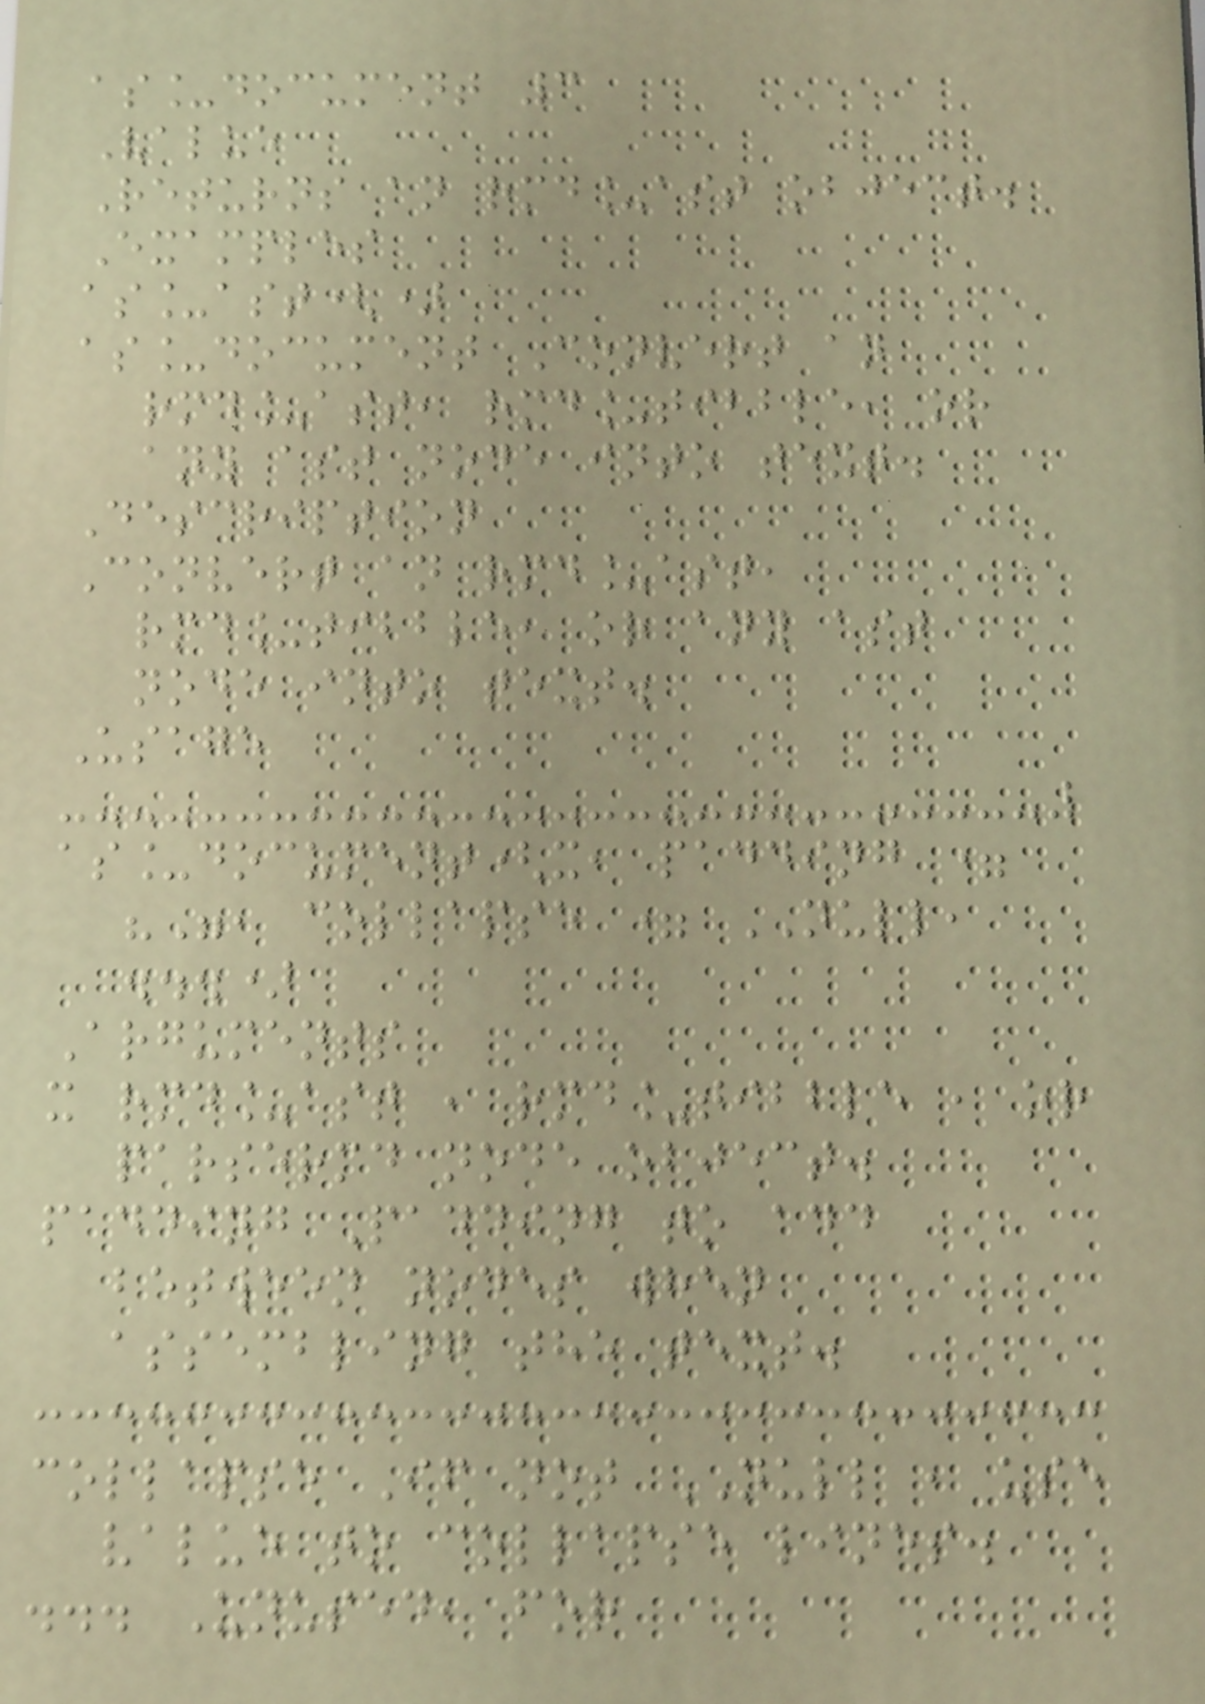as_document 3
Value
Returns an rmd_ast object.
Examples
as_ast()
as_document Convert an
rmd_ast, rmd_tibble, or
any ast node into text.
Description
Convert an rmd_ast,
rmd_tibble, or any ast
node into text.
Usage
as_document(x, padding =
"", collapse = NULL,
...)
Arguments
x rmd_ast , rmd_tibble , or
parsermd node object.
padding Padding to add
between nodes when
assembling the text.
collapse If not NULL , use
value to collapse lines.
... Unused, for
